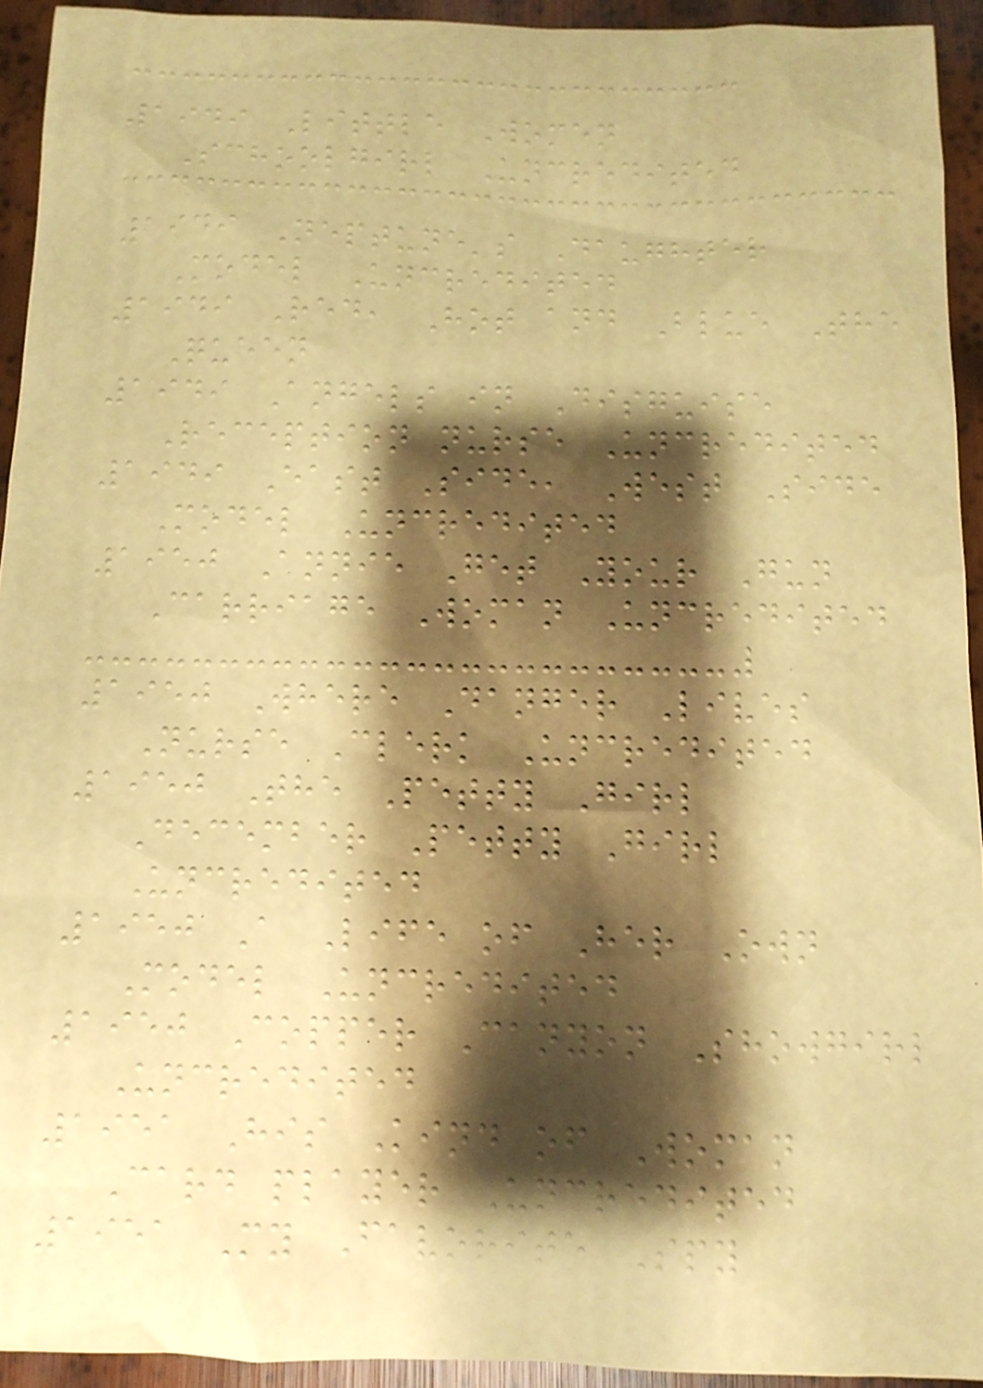1949 Little Women
Schoolgirl Uncredited
1949 Neptune's Daughter
Model Uncredited
1949 Red, Hot and Blue The
Queen
1949 Angels in Disguise
Reception nurse Uncredited
1949 East Side, West Side
Model Uncredited
1950 Annie Get Your Gun
Carriage Woman Uncredited
1950 Where Danger Lives
Nurse Clerk Uncredited
1950 The Petty Girl
December Petty Girl
Uncredited
1950 A Life of Her Own
Model Uncredited
1950 Copper Canyon Showgirl
Uncredited
1951 His Kind of Woman
Card player Uncredited
1951 My Favorite Spy
